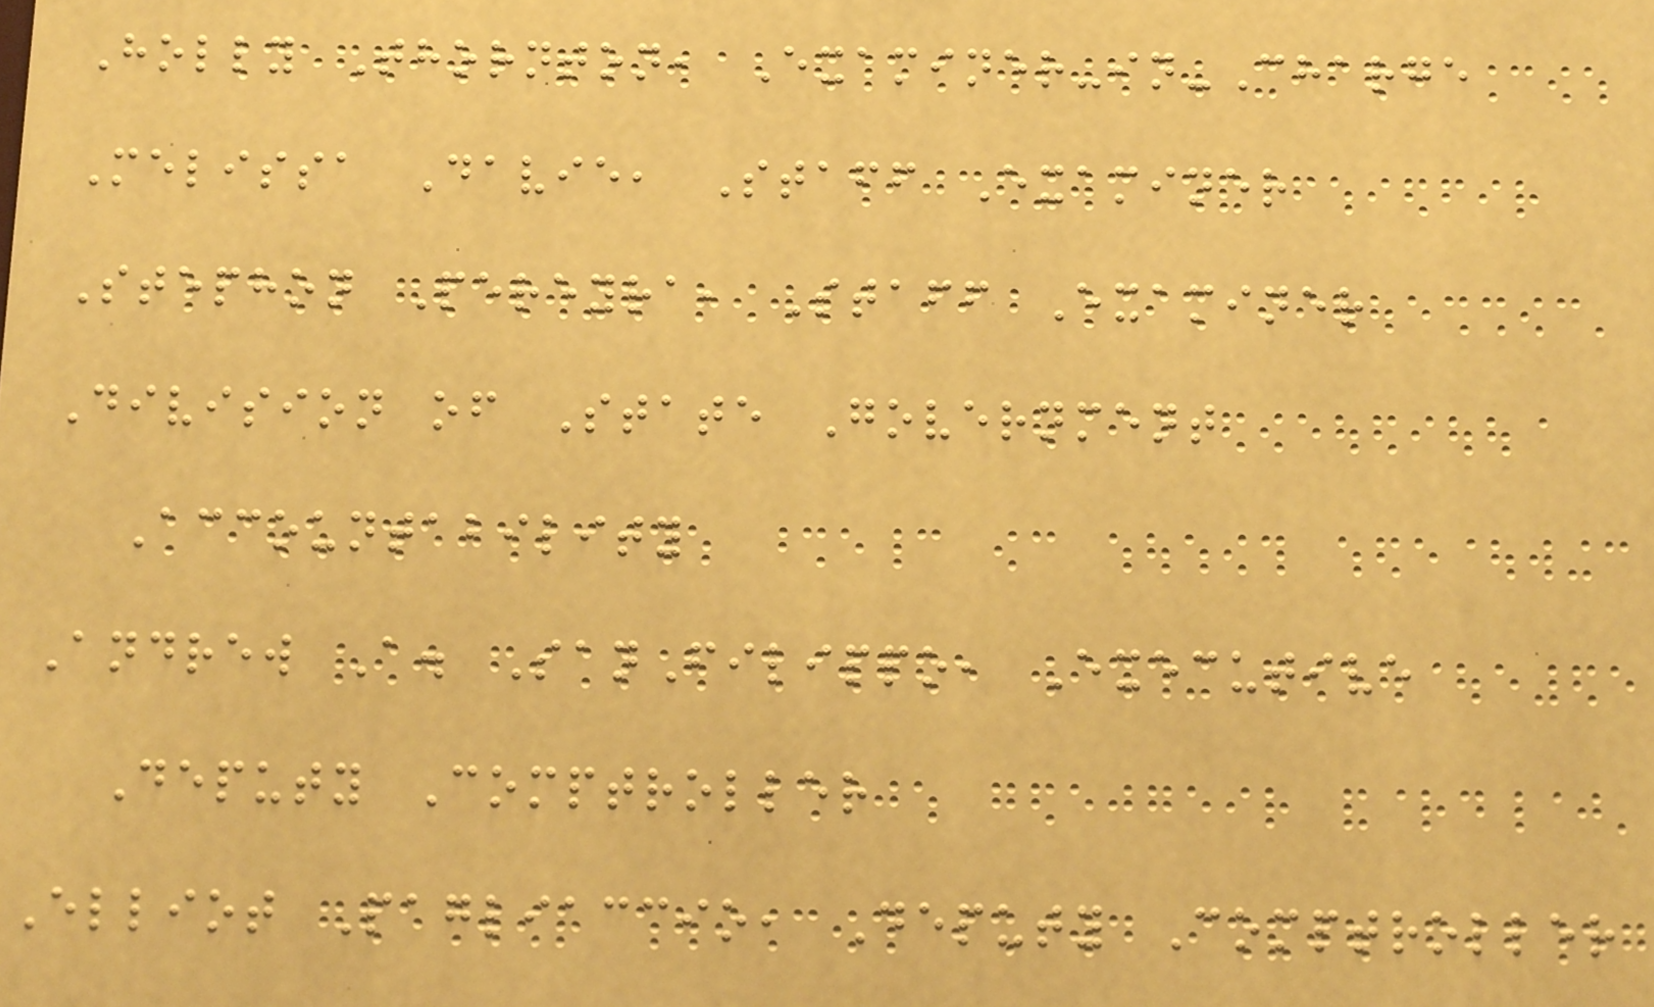Holly Thornton, Examiner-in-Charge
Melissa Davie, Staff Examiner
Stephon Pereyra, Staff Examiner
Division of State Government
Accountability
Andrew A. SanFilippo, Executive
Deputy Comptroller
Elliot Pagliaccio, Deputy Comptroller
